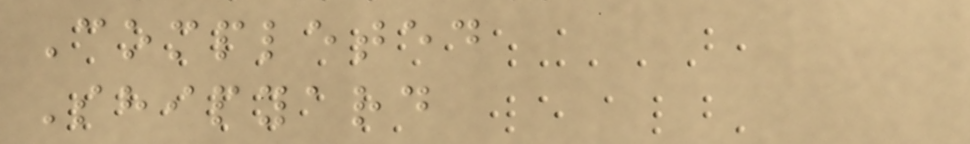Completed
Shipyard
